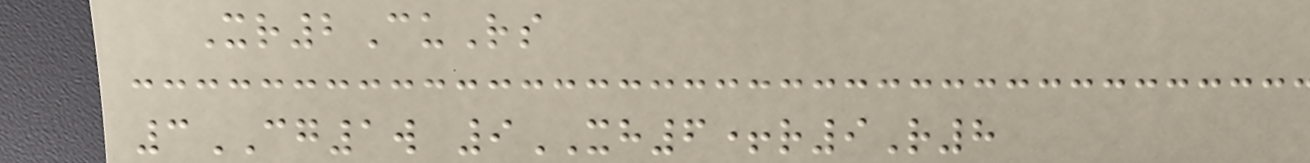Xr2CuRs
3CG1w 9XH6+r9R8
